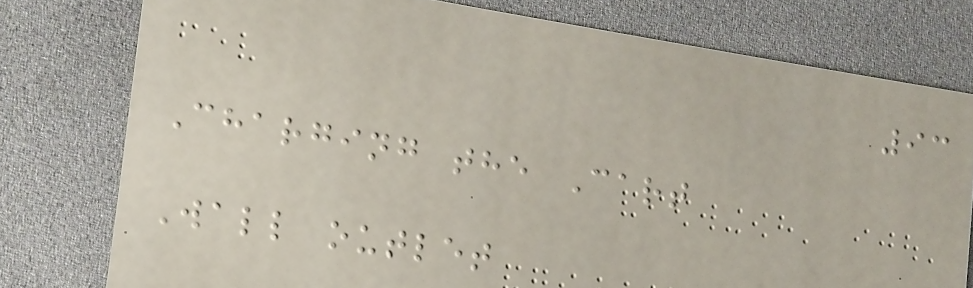93
Charging the Cart
Wall outlet
